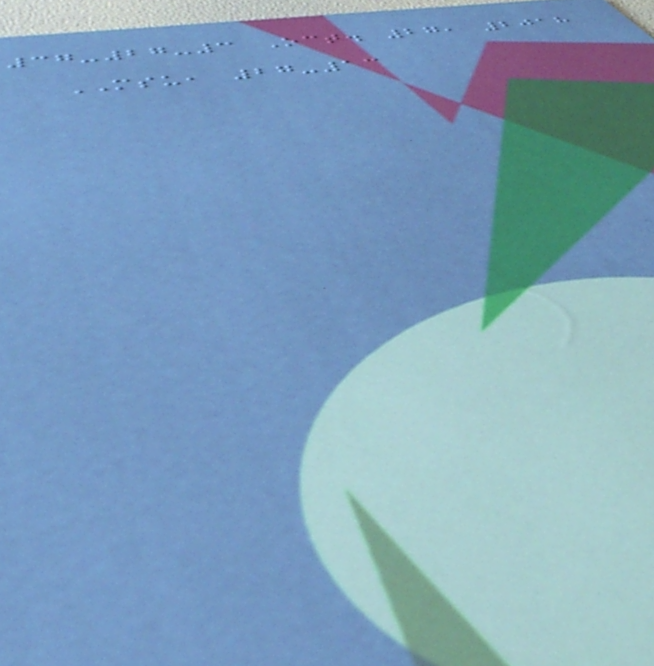37-27-3 Oct. 27, 2018
MSU, 27-13
